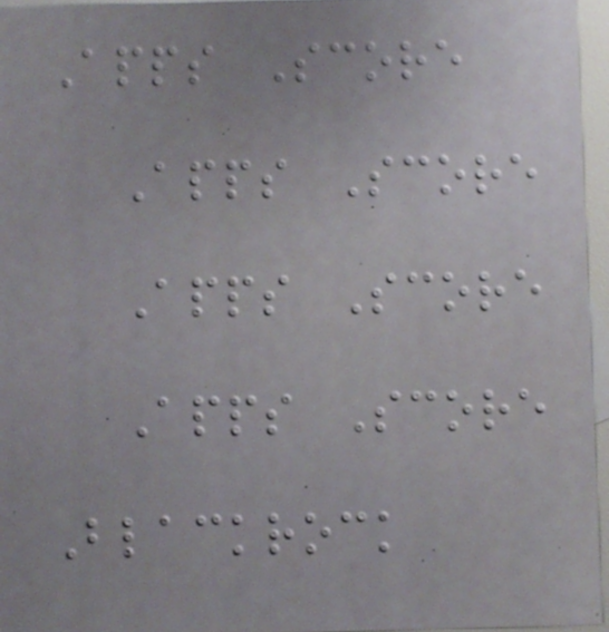Apps Score
Apps Score
Apps Score
Apps Score
Blackrock
